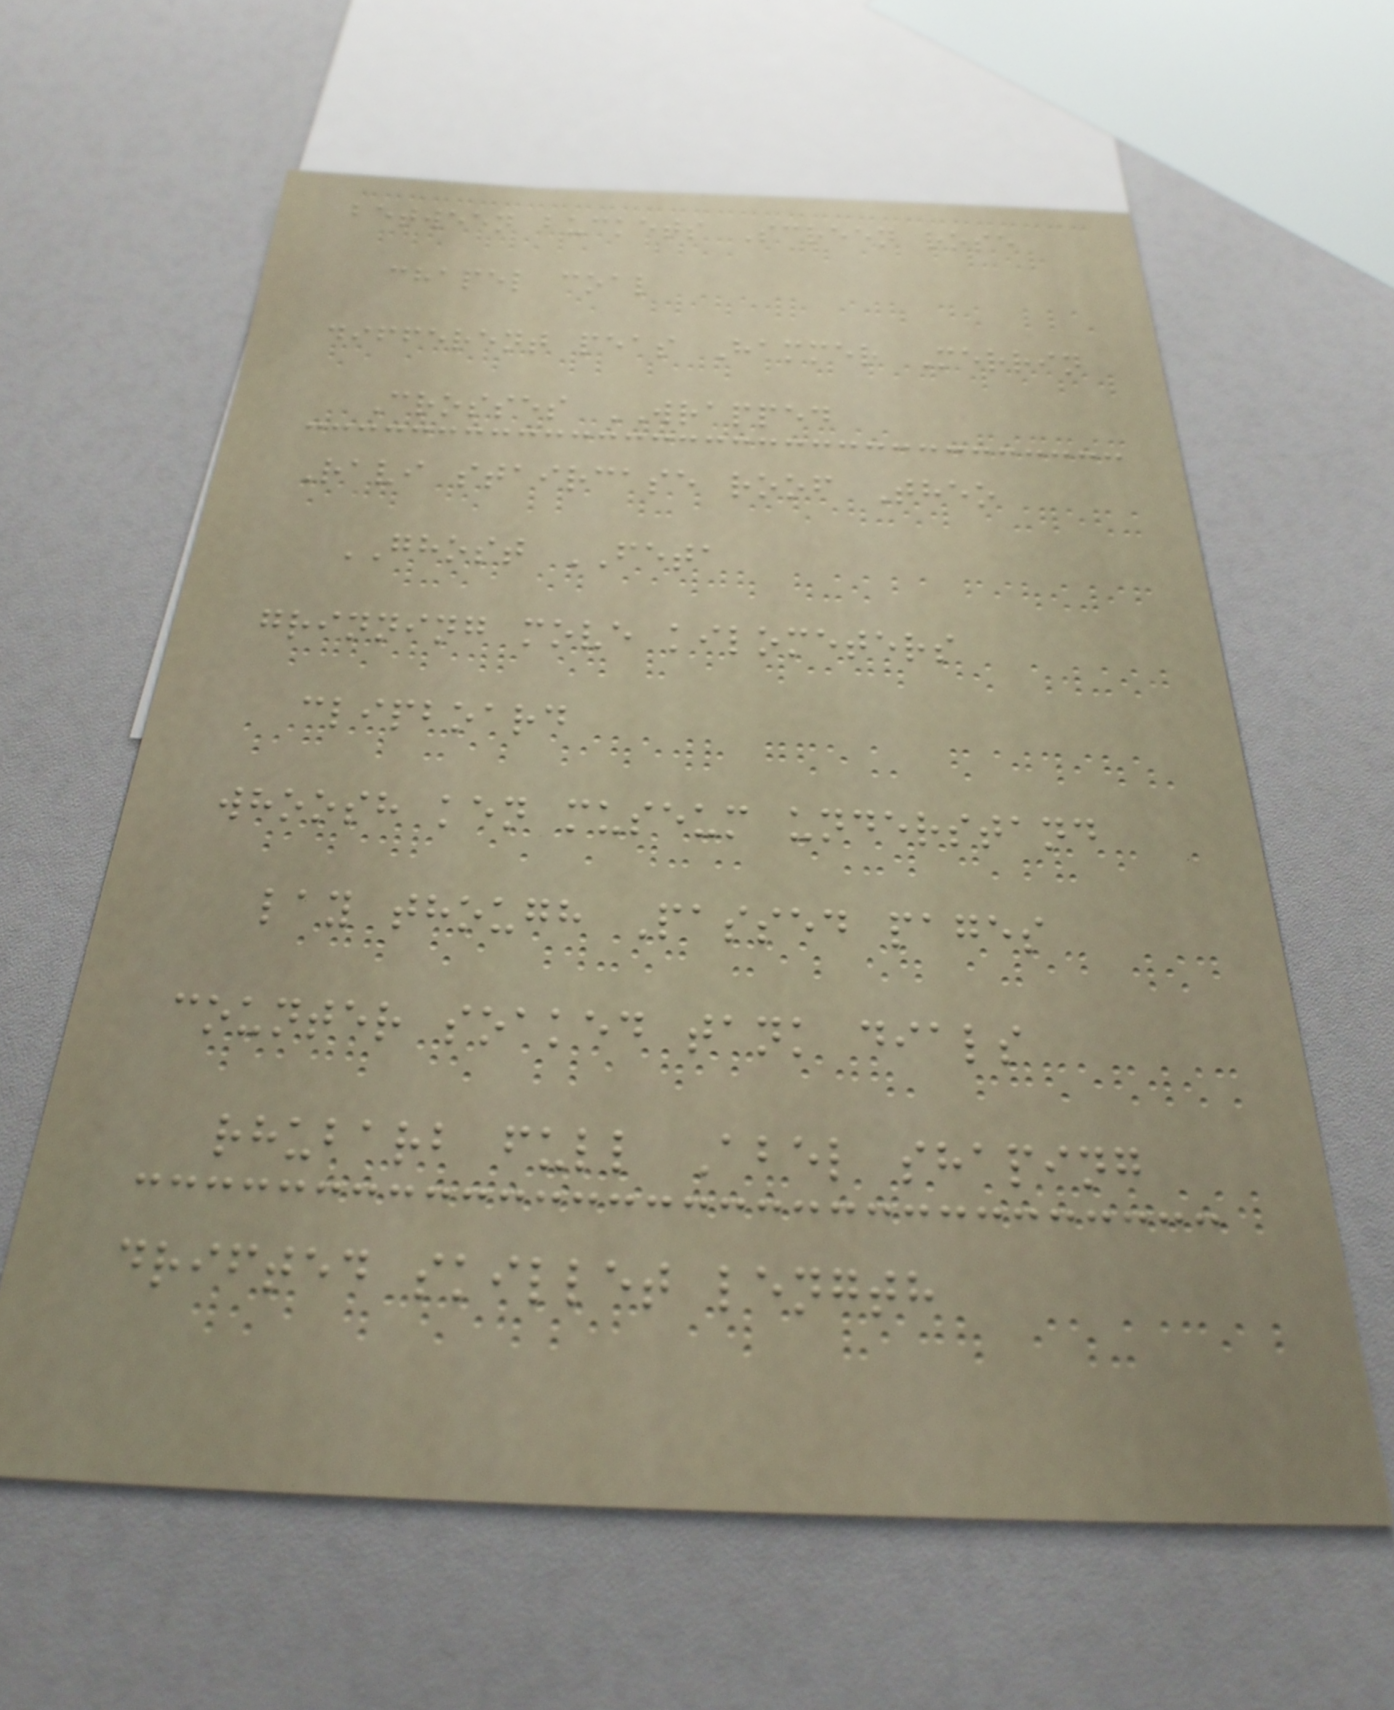between buckets Screen rose
chapel coal
different peas Hammer Merrin
Crosses WRAPPED
Ravi staircase roof Theo
GHOST FETA
grinning move kilometers
clipboard
whoosh ken museum understand
lay though Passed pages
counter soaked tank dials
rhubarb full Abel shaping
drifted skillet length
